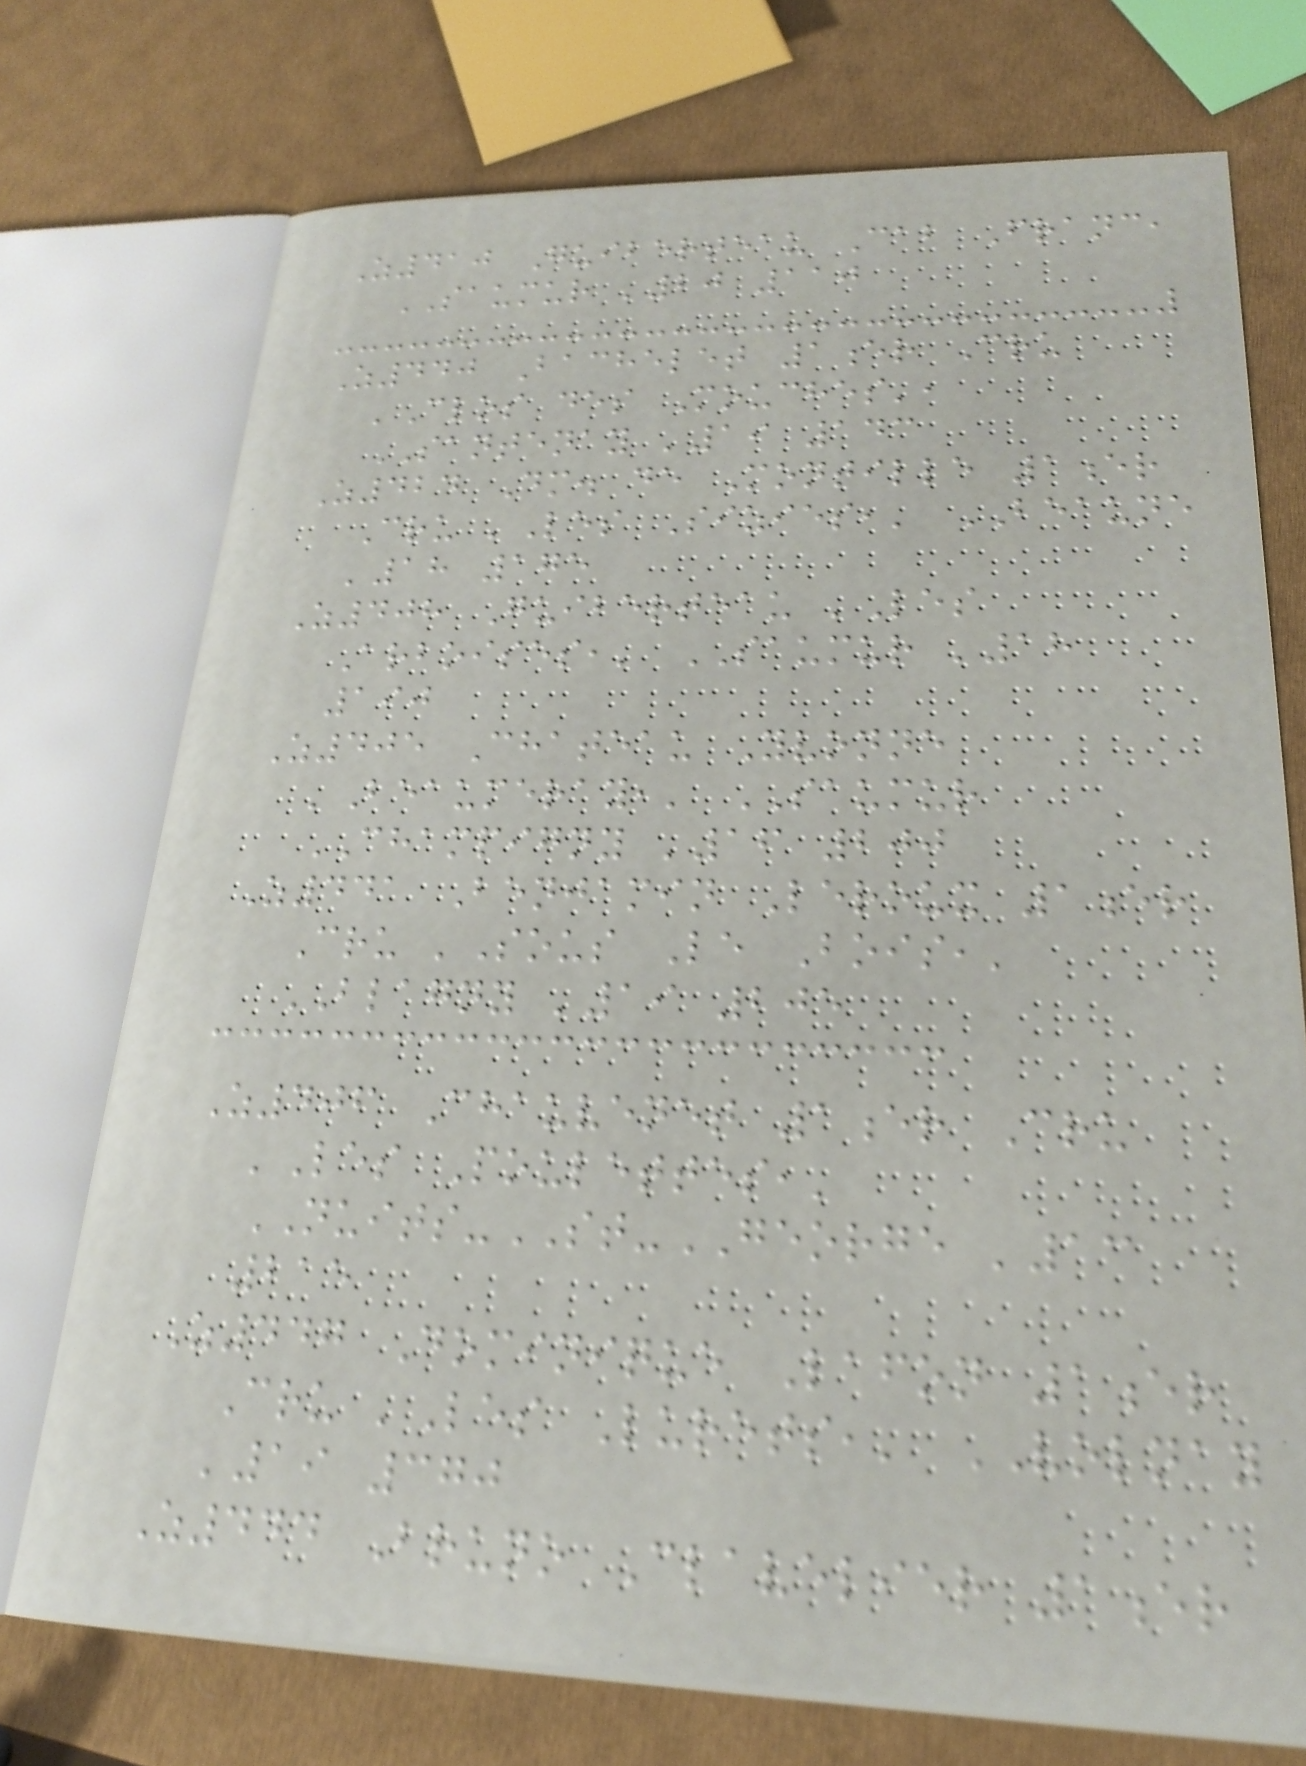Z410 Guiberteau Cab Franc,
SAUMUR '20 110
Z440 Bachelet 1er Cru
'Clos des Mouches',
SANTENAY '19 143
Z424 Dm. de Montille 1er
Cru 'Les Sizies,' BEAUNE
'18 175
Z408 Guiberteau 'Les
Arboises,' SAUMUR '18
190
Z405 Chateau Yvonne
'Beaumeray,' SAUMUR
CHAMPIGNY '16 200
Z441 Benjamin Leroux 1er
Cru 'Sous Le Bois,'
BLAGNY '19 205
Z406 Chauvenet 1er Cru
'Les Poulettes,'
NUITS-ST-GEORGE '13
215
Z447 Dominique Lafon 1er
Cru 'Les Lurets,' VOLNAY
'19 370
Z444 Bruno Clavelier 1er
